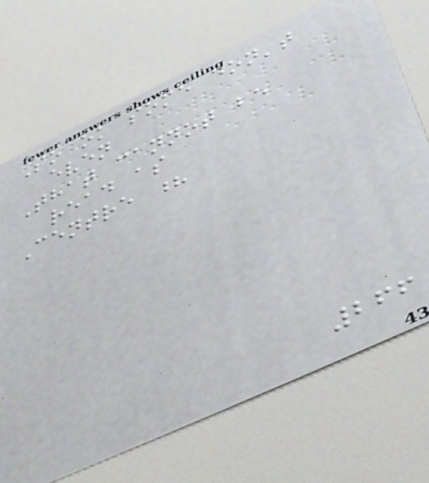So ok some don't
even
That cannot be
read as
Centre ?
266
